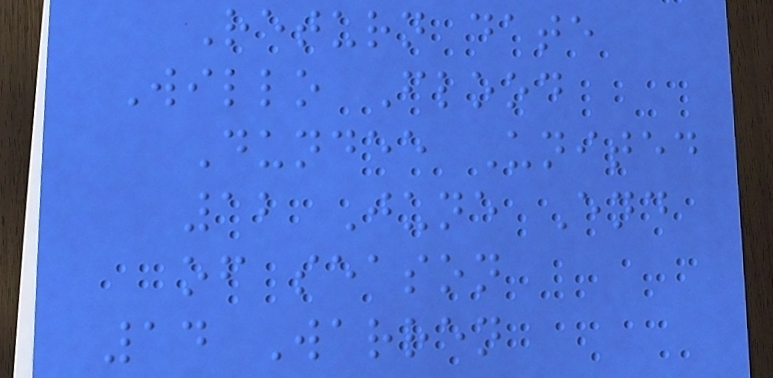Return date
Willo Flood
Dundee United
12 June End
of season
14 Warren
